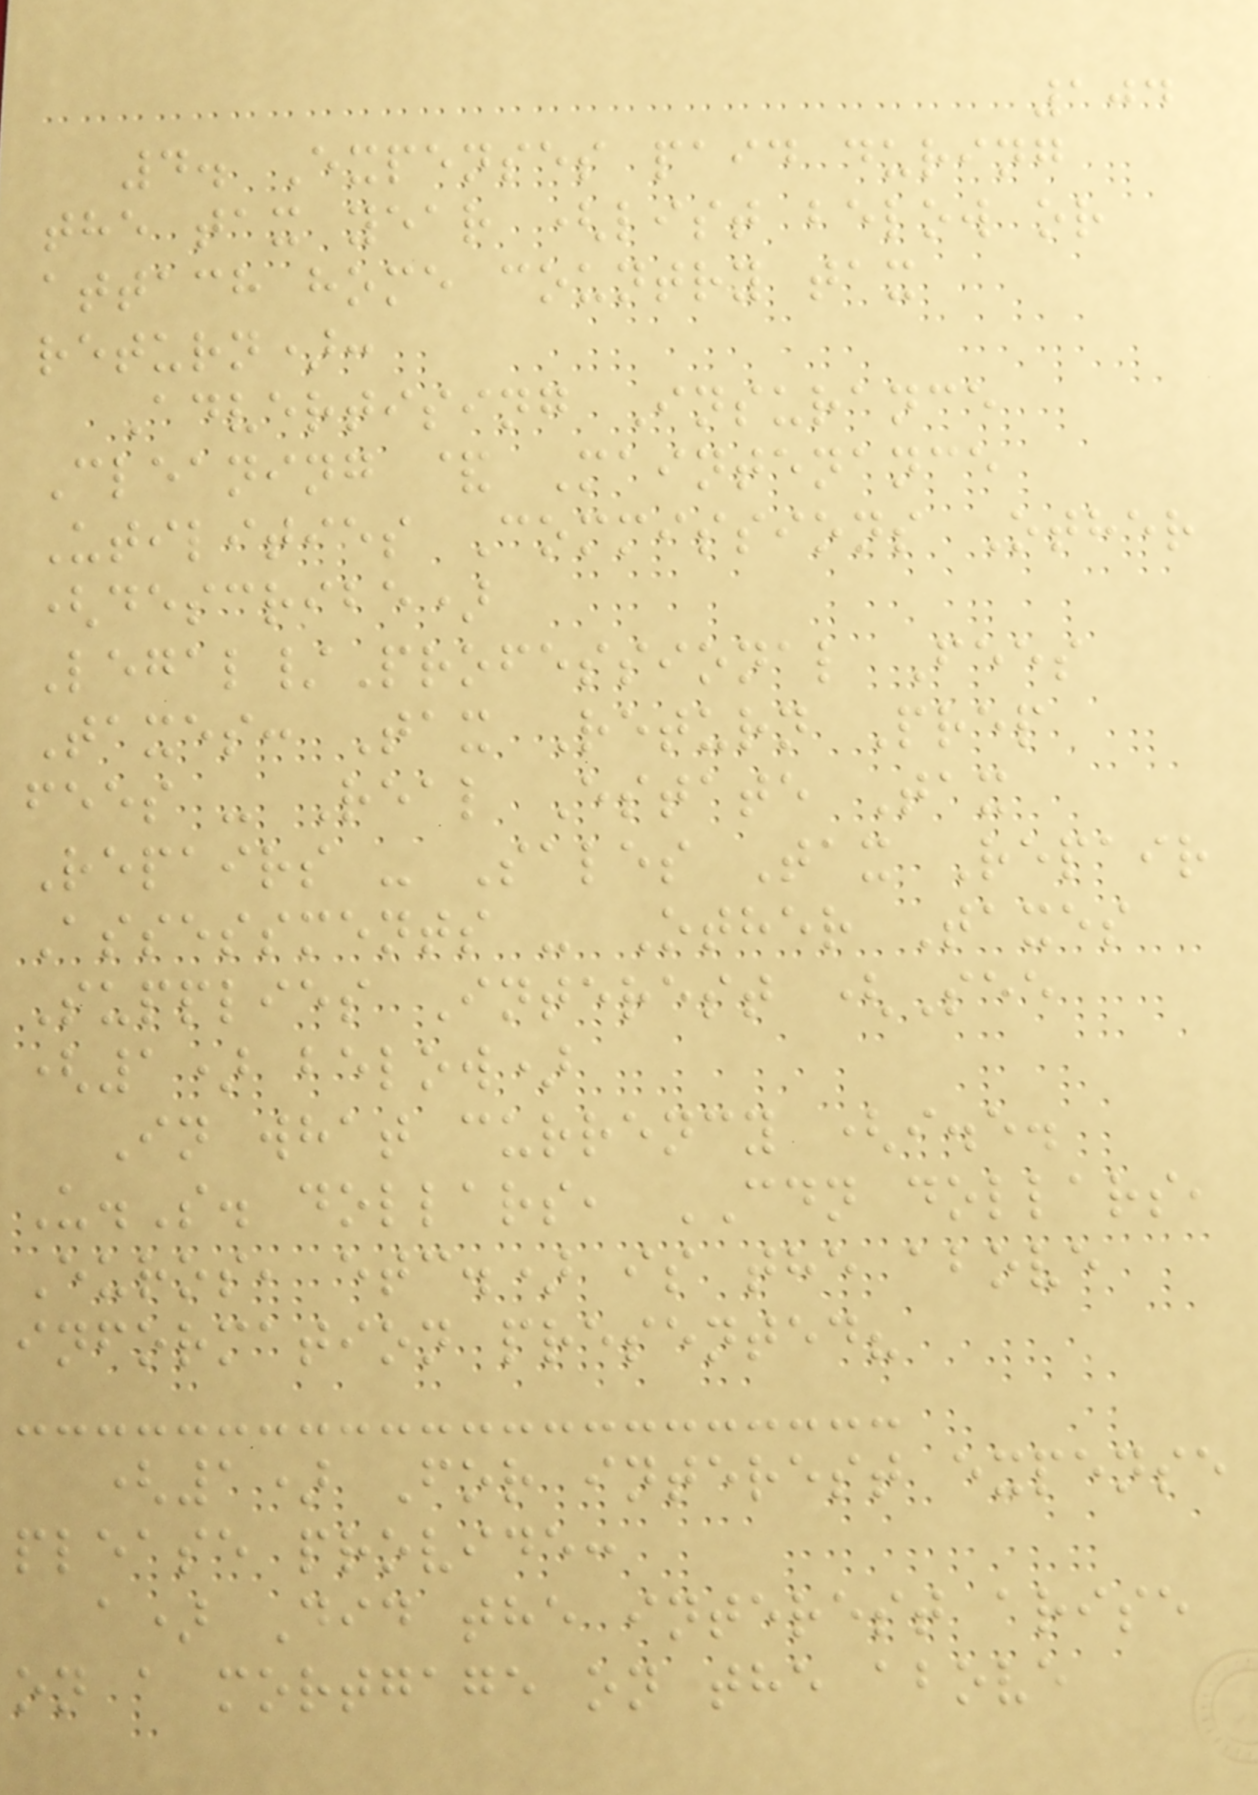104
4. Expenses paid during
the tax year (list below or
attach home country tax
return):
Advertising Insurance
Cleaning & Maintenance
Utilities Commissions Other
(describe)
Legal/Professional Fees
Taxes: Tax Return Prep
fees - Real Estate Tax
Repairs - Sales Tax Repair
Assessments - Other Taxes
Supplies Interest (See
(1) below)
In what currency (i.e.
U.S. dollars, CDN dollars,
Euros, etc.) is the above
information presented?
(1) For interest expense
please provide:
a) Did the interest arise
on a mortgage on the above
